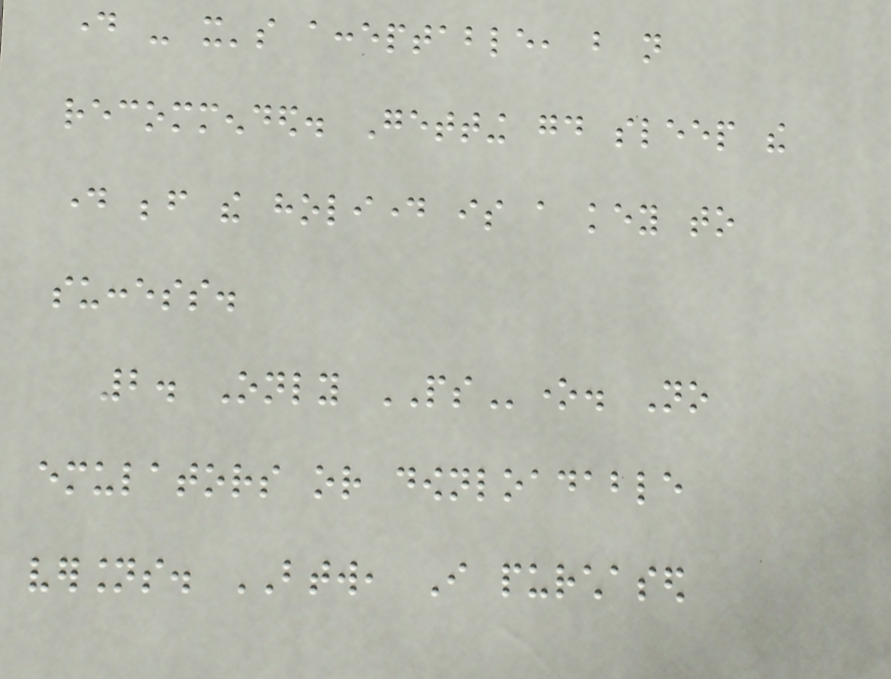day - it's acceptable, but not
recommended. Getting good sleep the
day before the holiday is a key to
success.
2. Only PSone. No
emulators or downloadable
versions. BTW, I purchased
